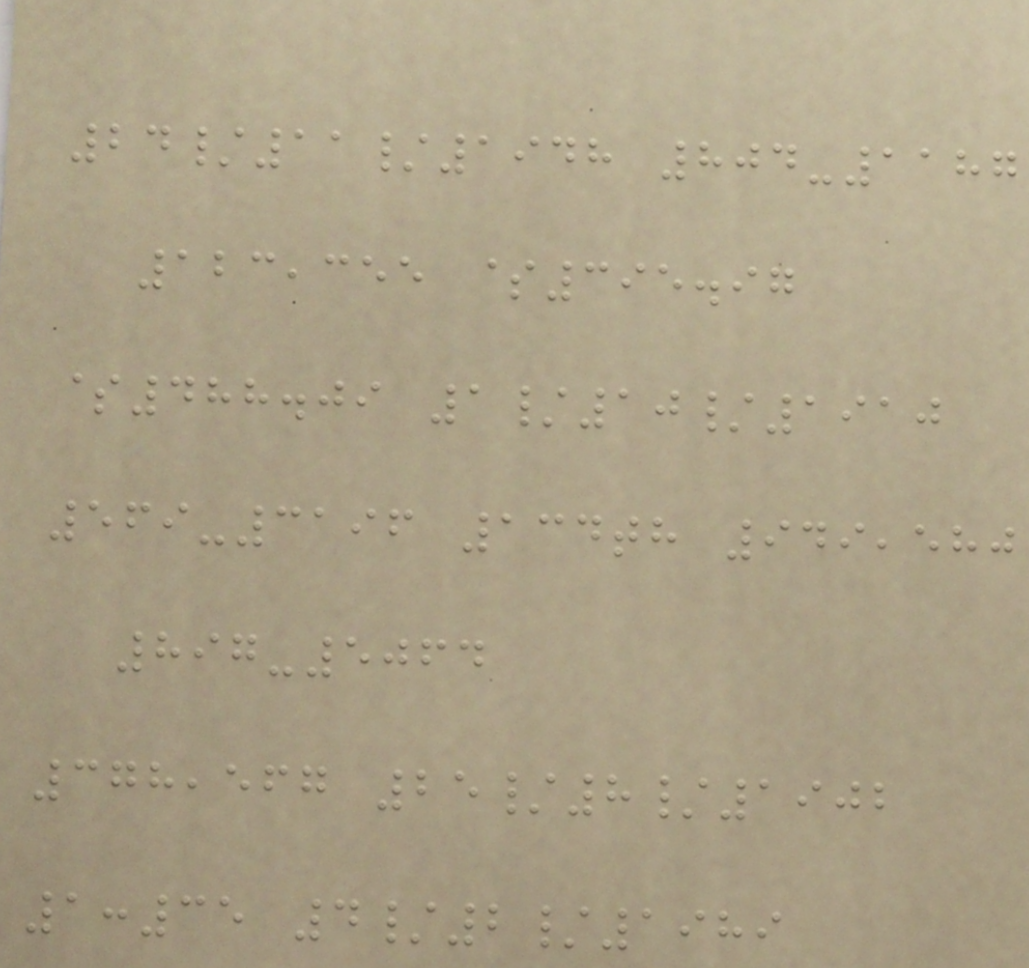24/11/1948 804-1187
123,355 $395.97
$488.09 1/10/1910
569-3196 134th 949,580
897-5064
378,567 25/8/1902
1:35 4/2/1989
